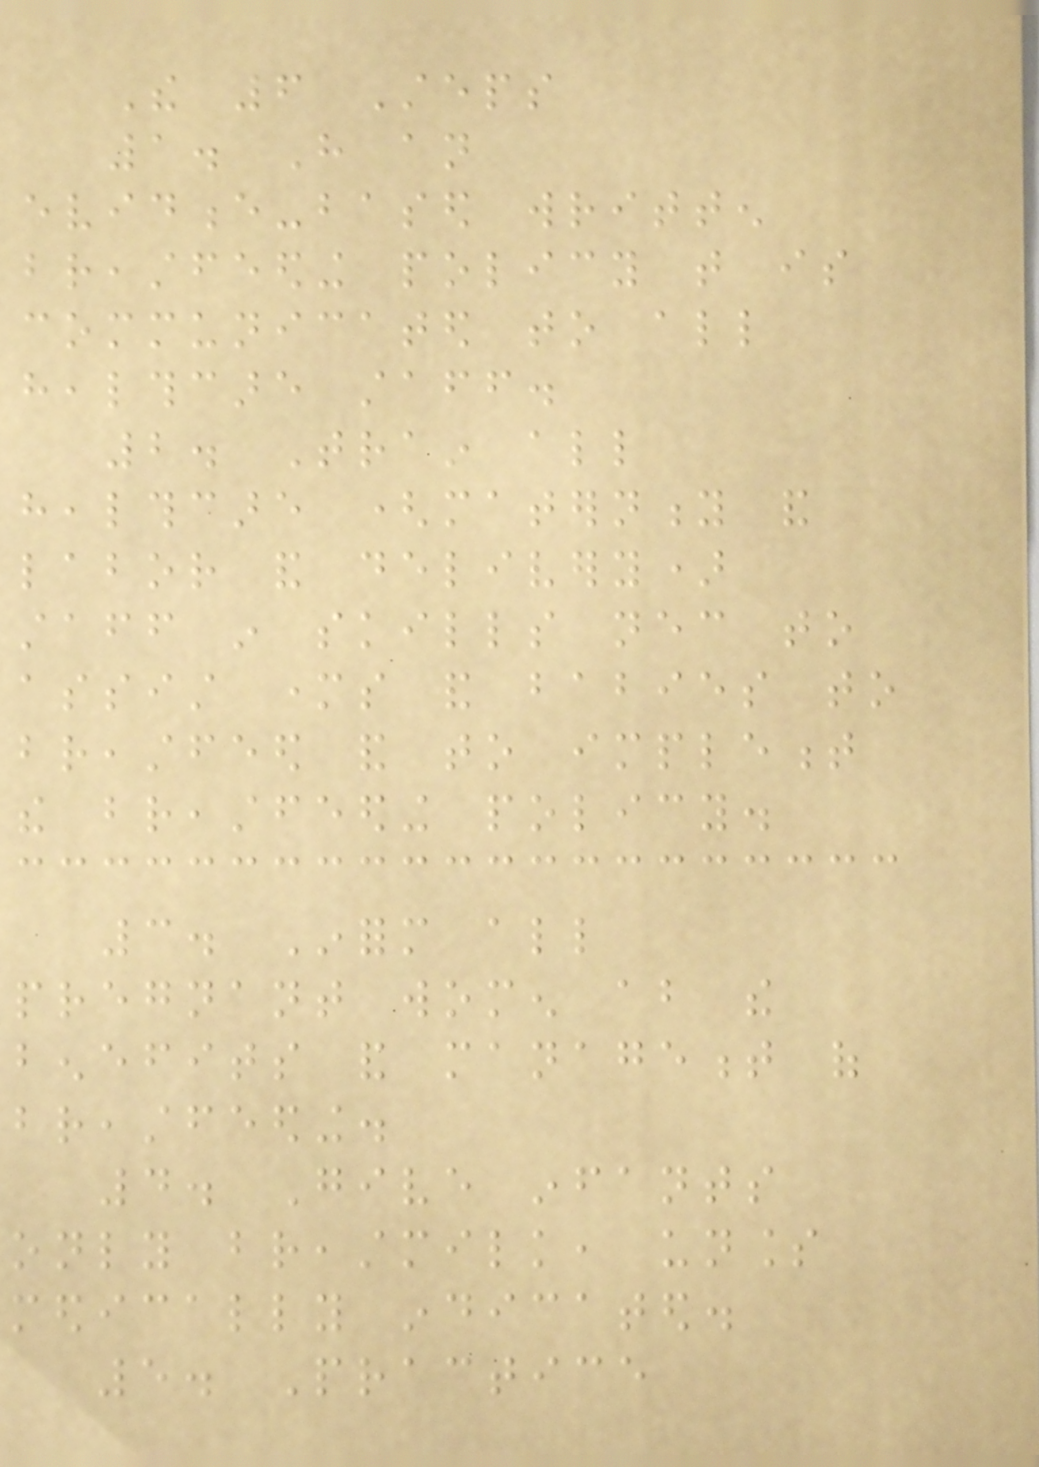The 6 Steps
1. Have an
evidence-based written
breastfeeding policy that is
communicated to all
healthcare staff.
2. Train all
healthcare (maternity and
labor and delivery)
staff in skills necessary to
assist mothers and babies to
breastfeed and to implement
the breastfeeding policy.
3. Inform all
pregnant women about the
benefits and management of
breastfeeding.
4. Give infants
only breastmilk, unless
medically indicated.
5. Practice
